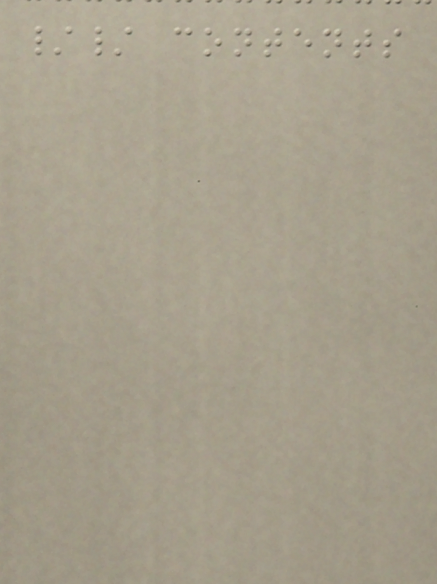// contents
